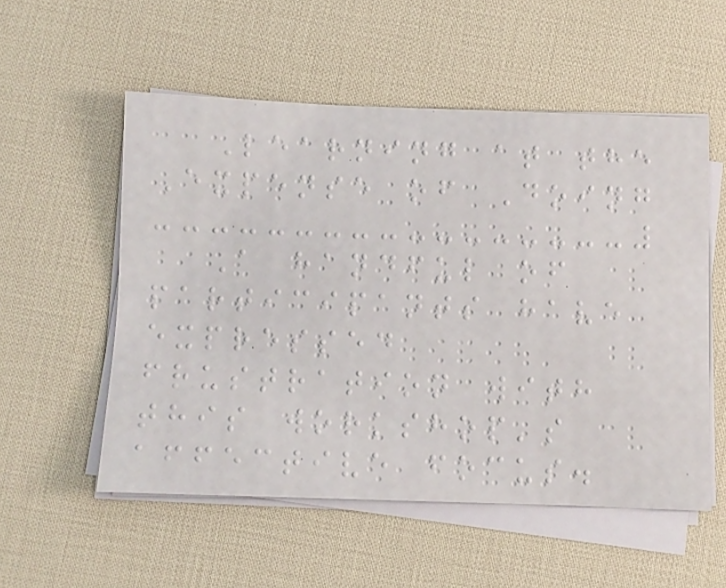Learning at the
Expense of Doing
A handful of
participants have
expressed
frustration with
this workshop's
affective focus.
